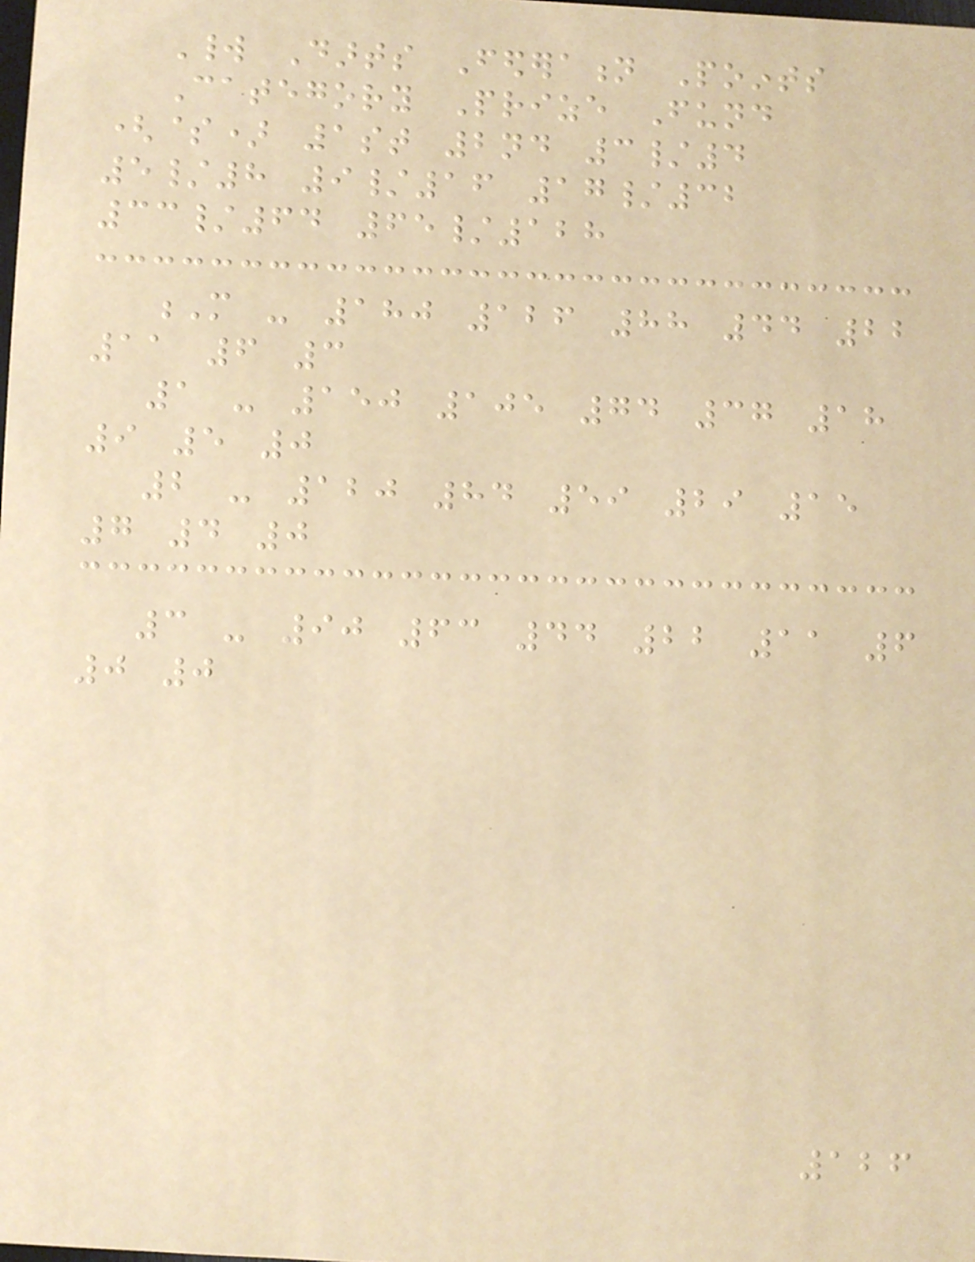World Darts Federation Points
Category Prize Fund
($) 1st 2nd 3/4
5/8 9/16 17/32
33/64 65/128
M - 180 126 88 44 22
11 6 3
1 - 150 105 74 37 18
9 5 0
2 - 120 84 59 29 15
7 4 0
3 - 90 63 44 22 11 6
0 0
126
